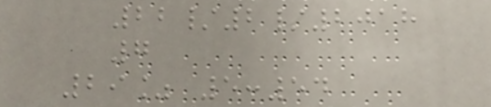22/2/2018
7
29% 5:54
